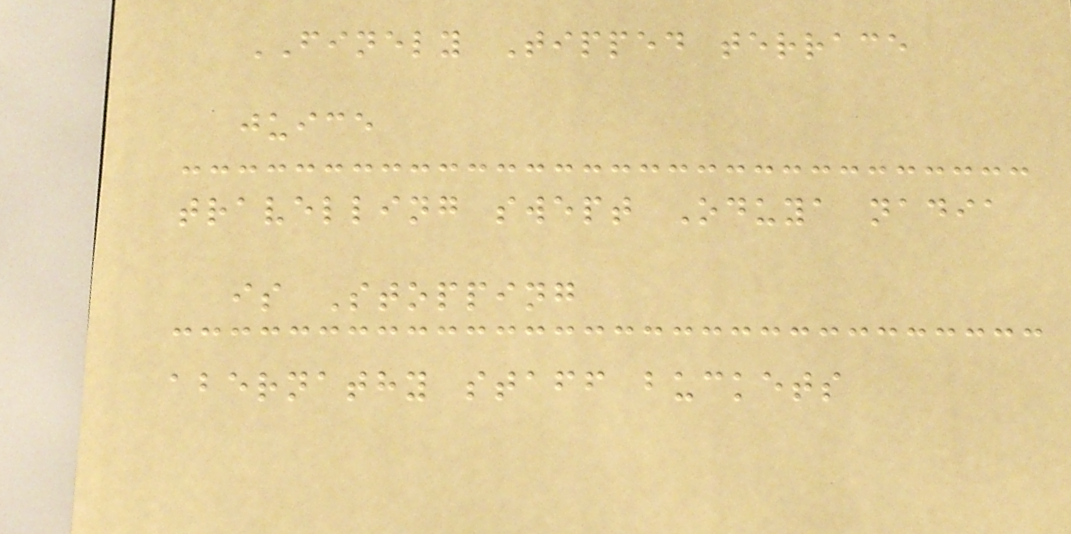FINELY Tipped terrace
juice
travelling swept Oduya nadia
is Stopping
abernathy staff buckets
